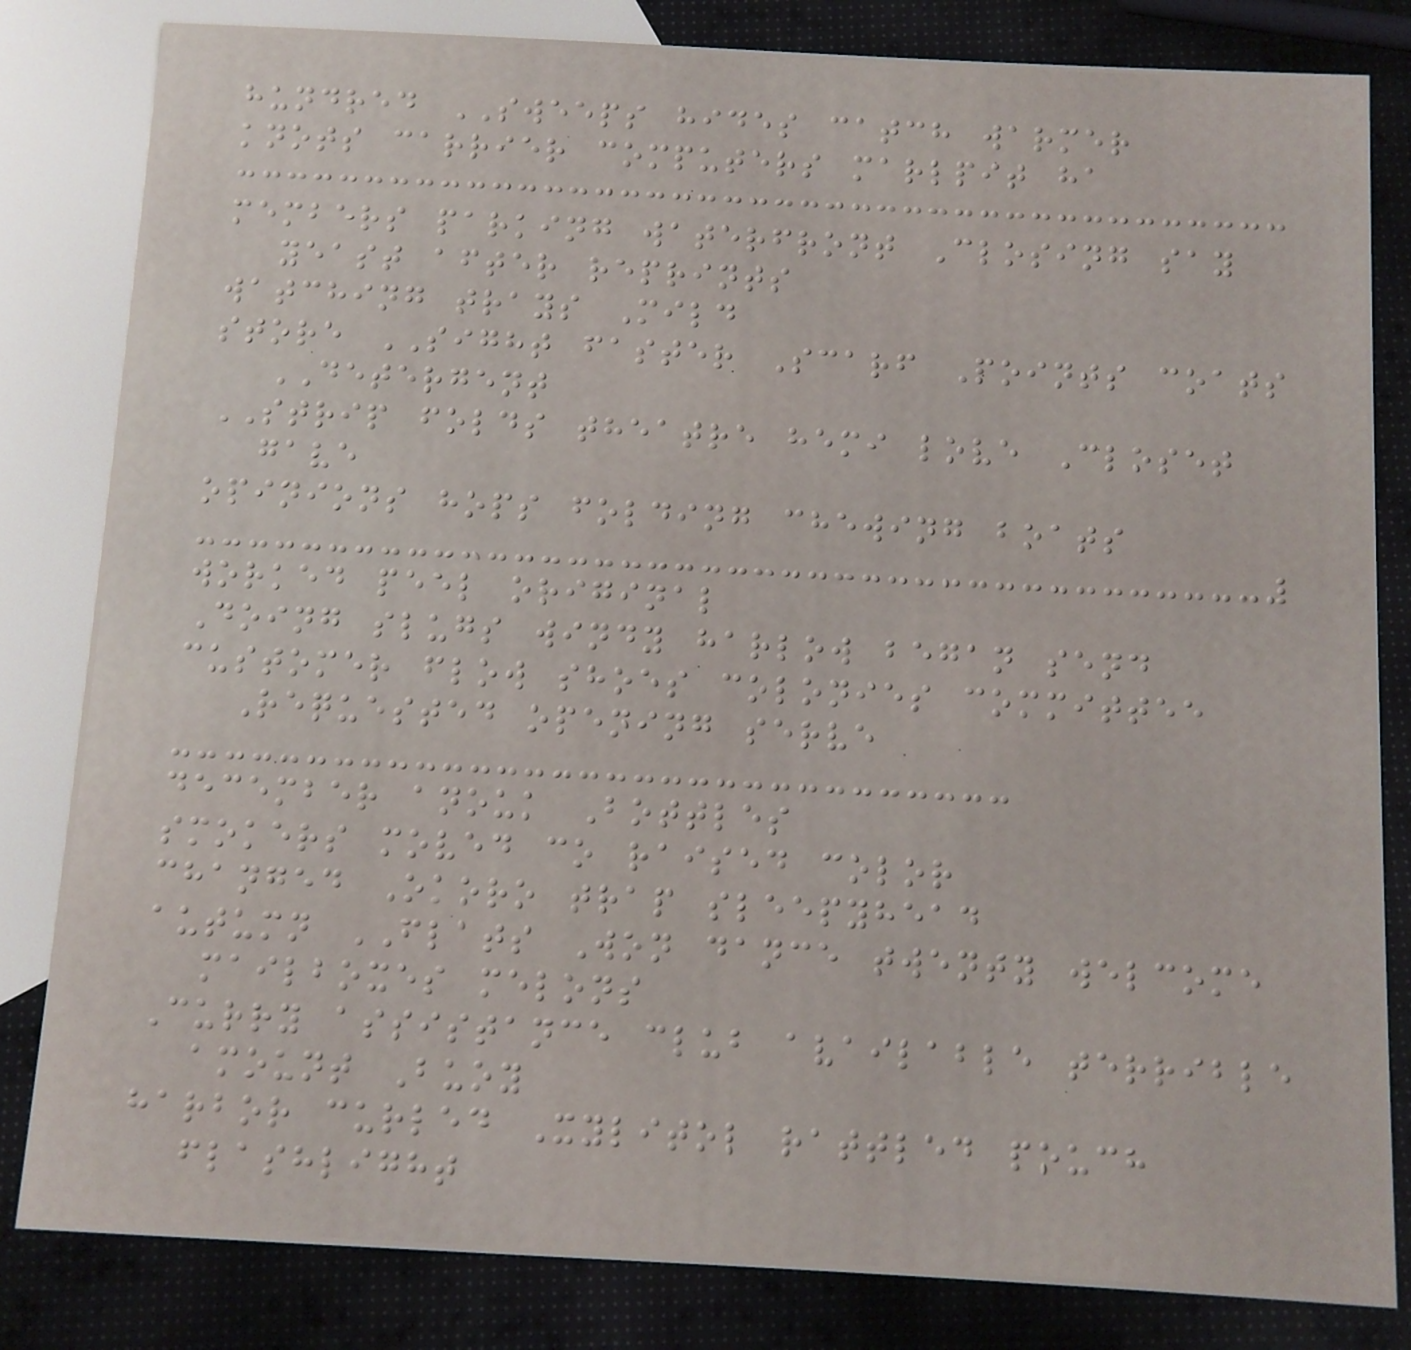hundred SWEEPS hides catch warmer
knots carrier computers marlpit ha
members parking waterfront Closing say
yeast after reprints
watching trays Mild
store SIGHT faster Scarf Points coats
DETERGENT
STRIP folds theatre hemi love Closet
gave
opinions hops folding chewing boats
worked peel original
Doing slugs windy harlow began send
customer flow shoes colonies committee
Requested opening serve
december anouk Bottles
smokers moved co raised color
changed Okoro trap sleepyhead
autumn FLATS Won dance twenty welcome
mailboxes melons
Curry assistance club available terrible
amount Buoy
harbor curled Xylitol rattled pouch
flashlight
